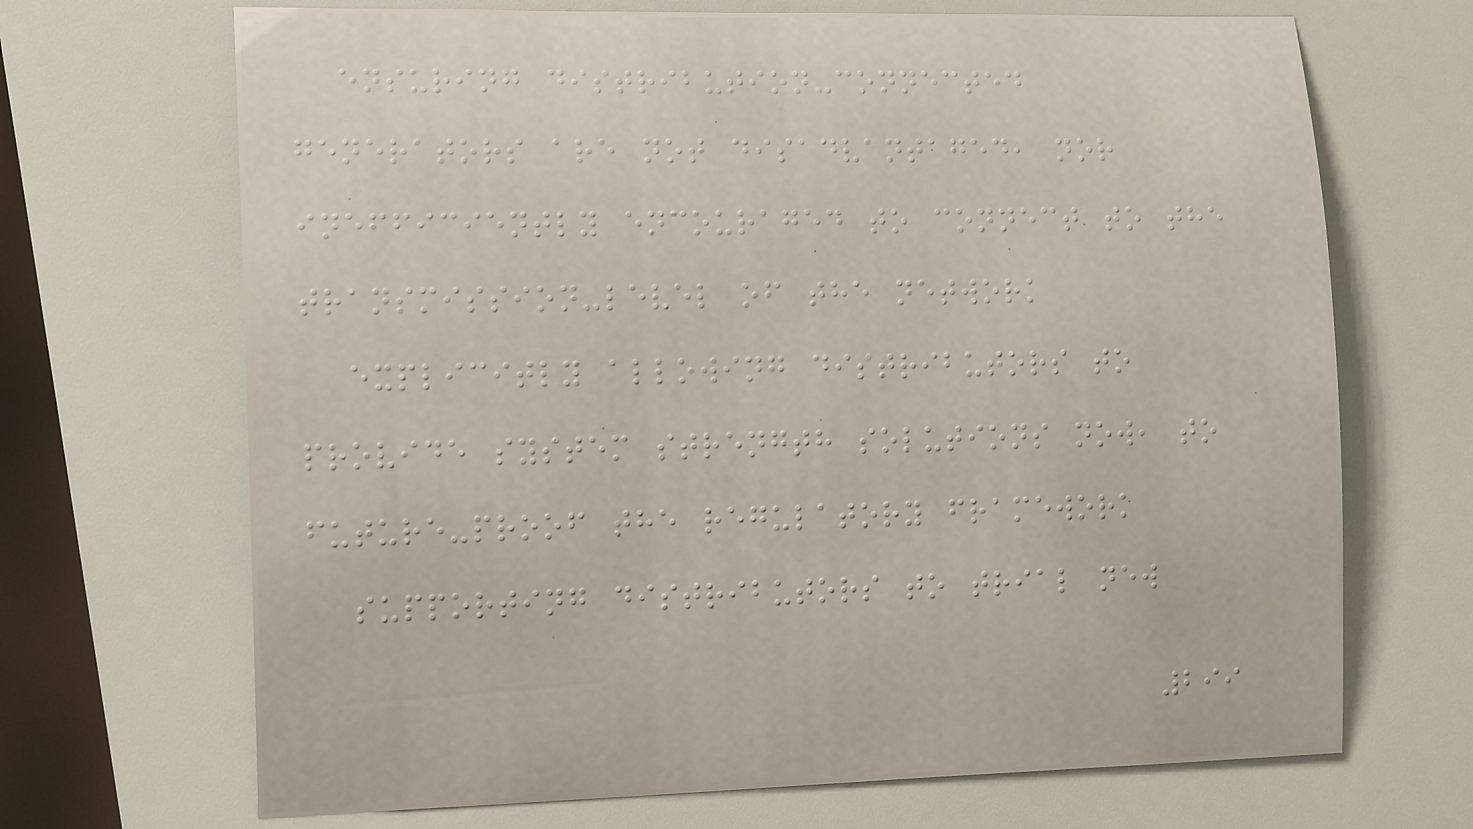ensuring distribution-connected
generators are not disadvantaged, nor
inefficiently encouraged to connect to the
transmission-level of the network
explicitly allowing distributors to
provide system strength solutions now, to
future-proof the regulatory framework
supporting distributors to trial new
299
